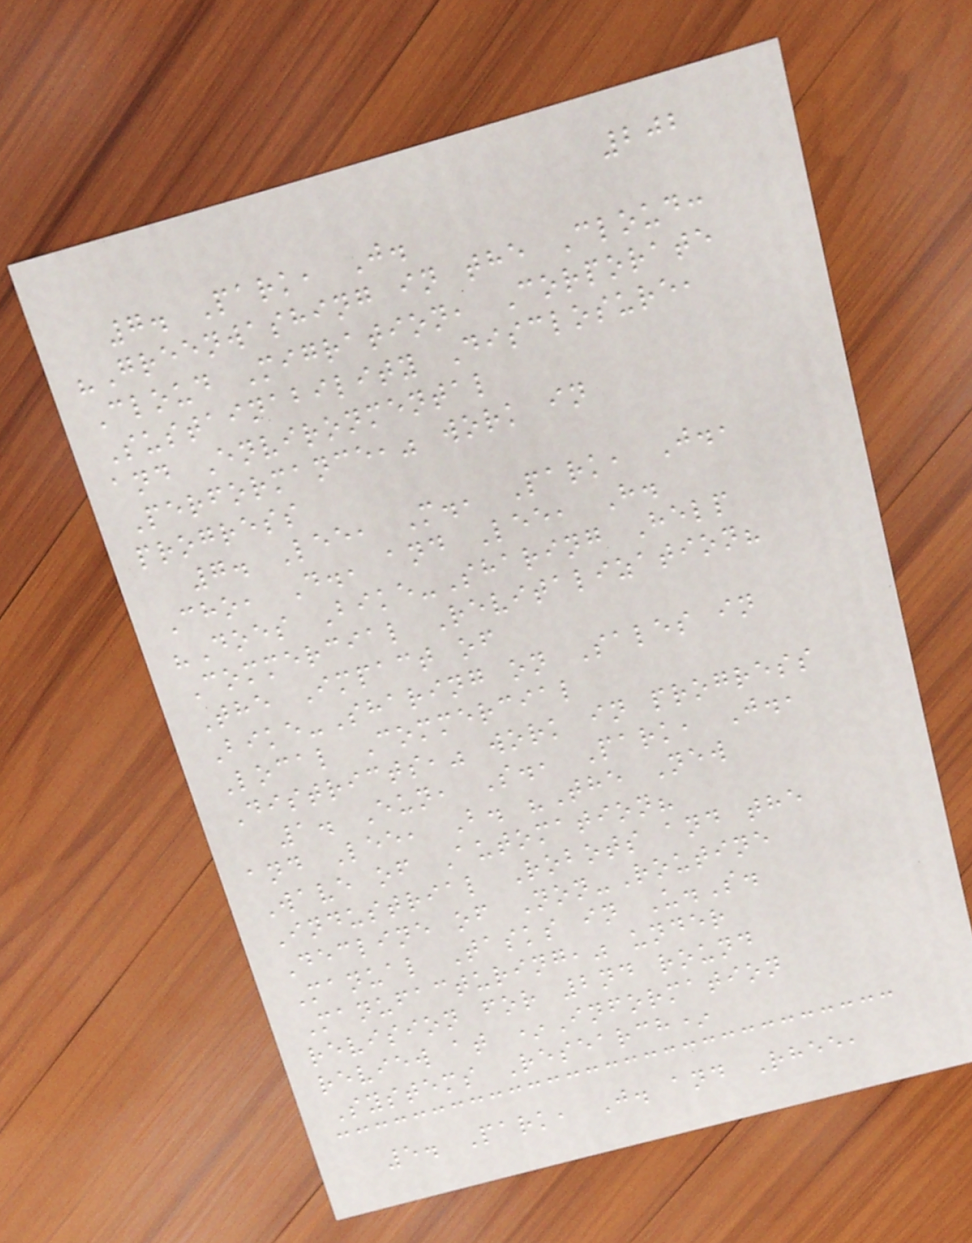202
7. Park, J.
"Greenwashing in the Cloud:
Cloud Migration, Corporate
Sustainability Disclosure,
and Environmental
Performance," work in
progress
7. Lee, M., Park, J.,
Cho, D., and Lee, H.
"Does Bike-Sharing Help
Commercial Revitalization?
The Impact of
Bike-Sharing on Sales in
Local Commercial
Districts," work in progress
1. Eun, S., Park, J.,
and Lee, B. "The New
Wave of Automation?
Industrial Robots and the
Decline of Non-Routine
Manual Tasks in U.S.
Manufacturing," under
revision for 2nd round
review at *Information
Systems Research*
5. Park, J. and Rhee,
